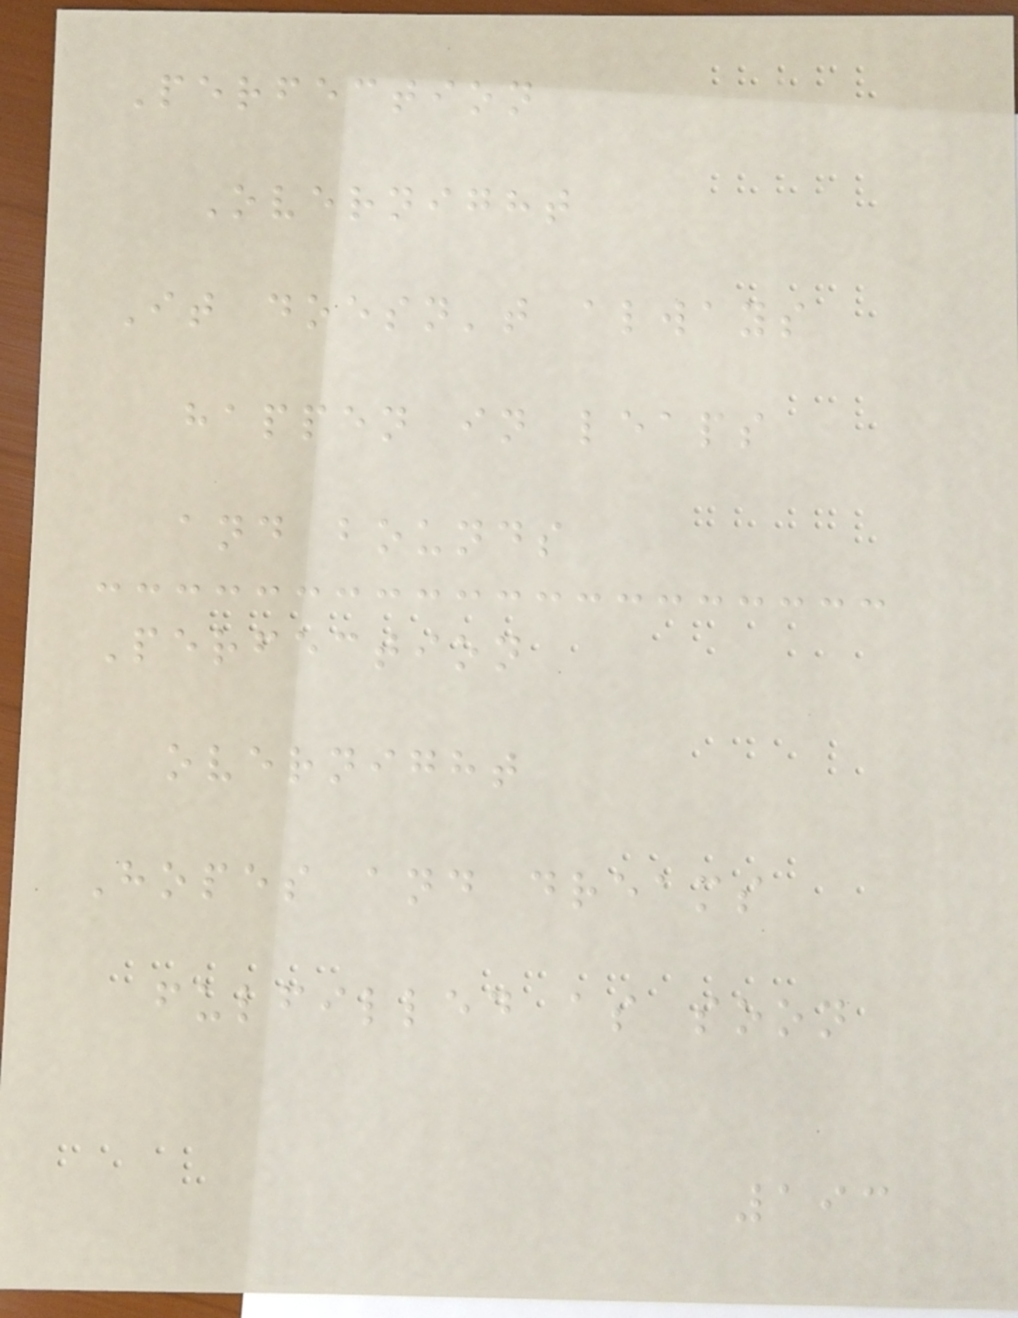Perfection
Overnight
It doesn't always
happen in leaps
and bounds
Perfection
overnight
Hopes and dreams
fulfilled as soon
193
